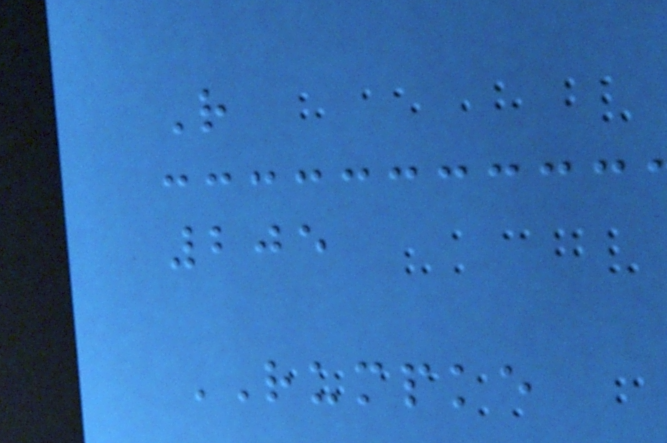R
205
RUMPKE
